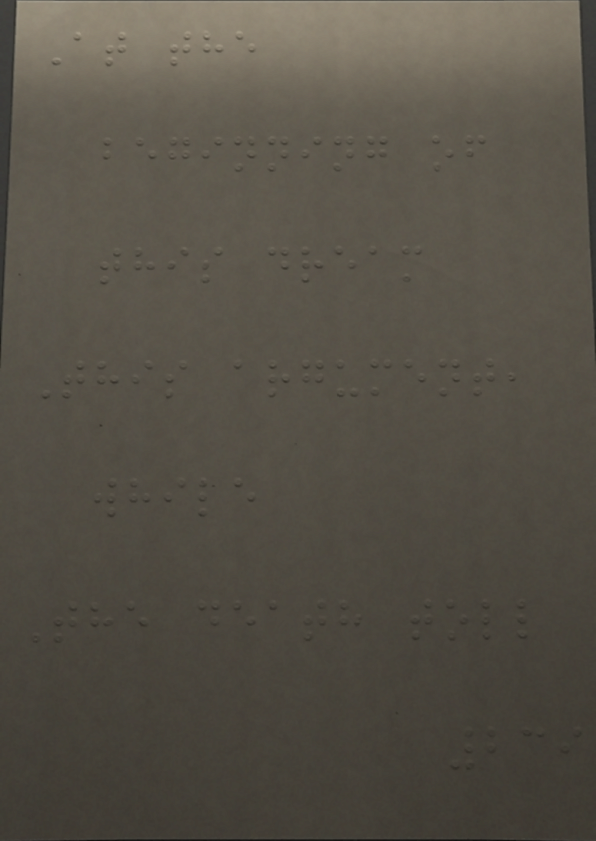At the
beginning of
this dream
This argument,
while
The death toll
239
